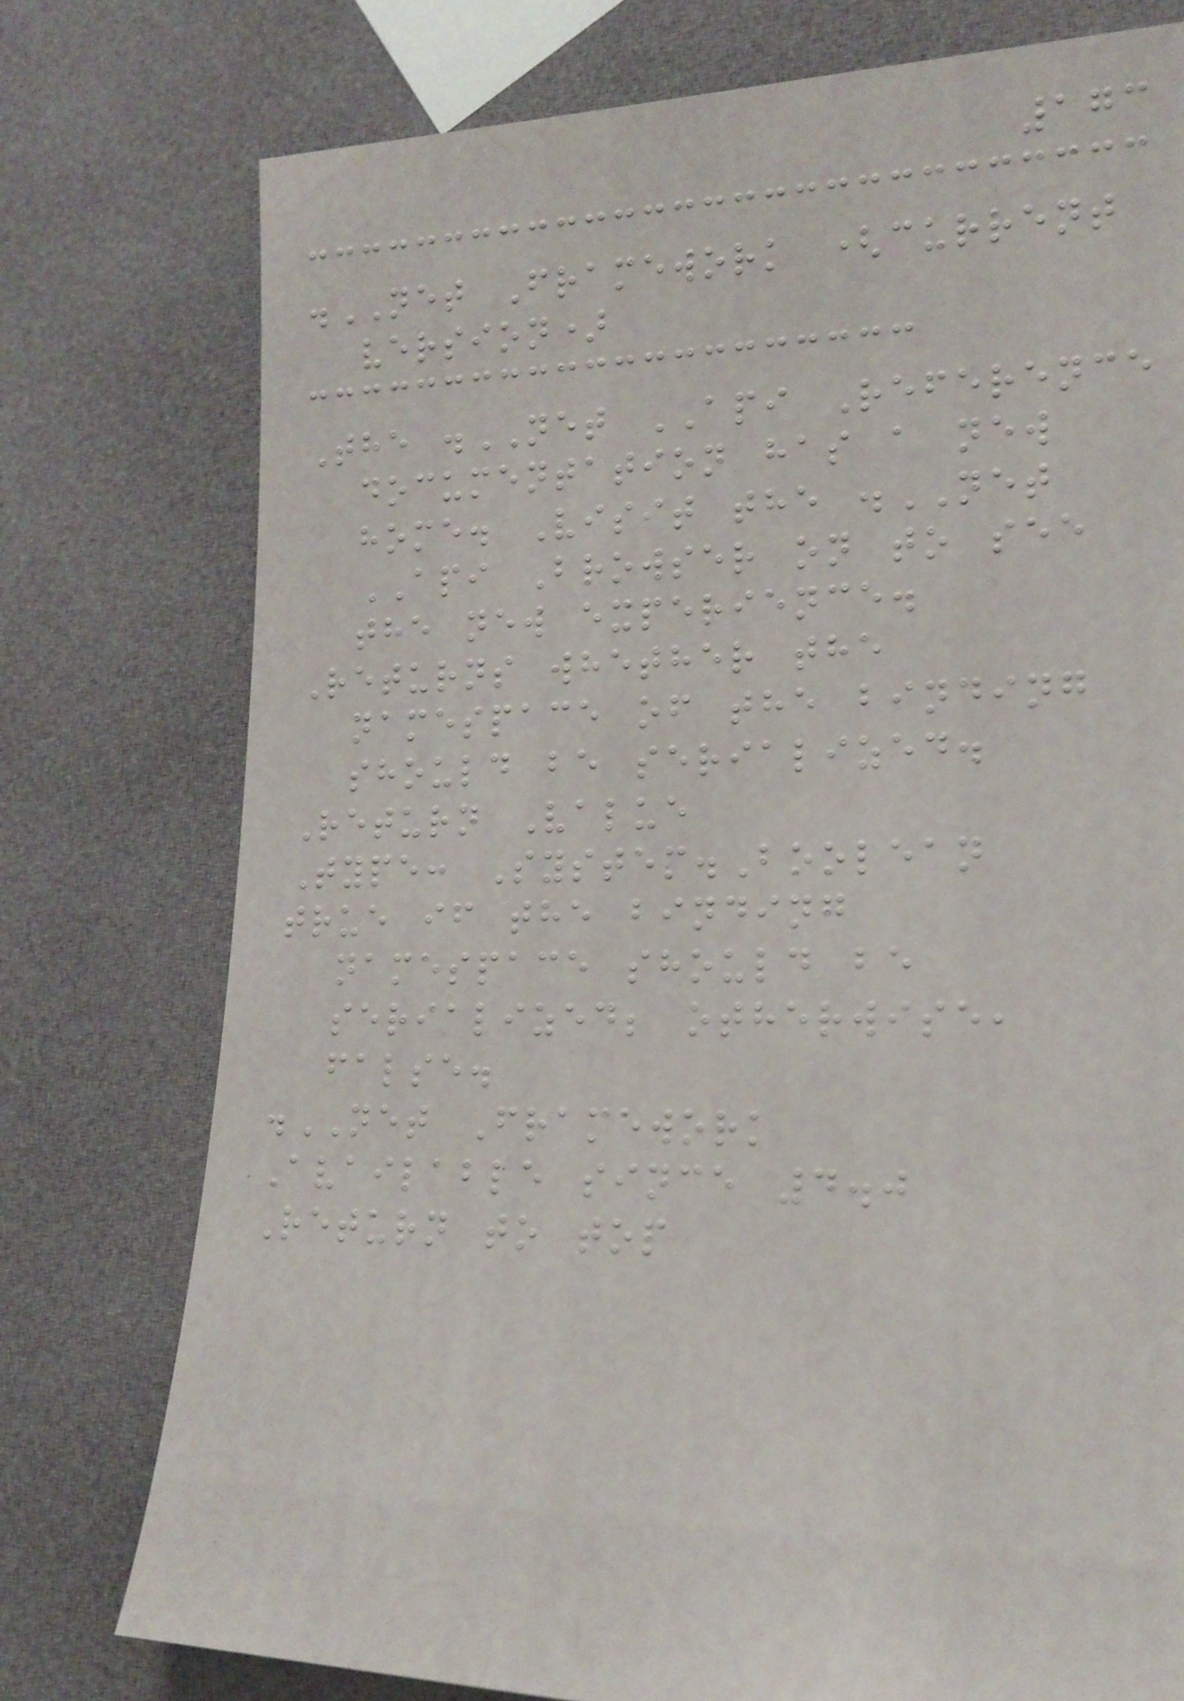173
.NET Framework (current
version)
The .NET API Reference
documentation has a new
home. Visit the .NET
API Browser on to see
the new experience.
Returns whether the
namespace of the binding
should be serialized.
Return Value
Type: System.Boolean
true if the binding
namespace should be
serialized; otherwise,
false.
.NET Framework
Available since 4.0
Return to top
